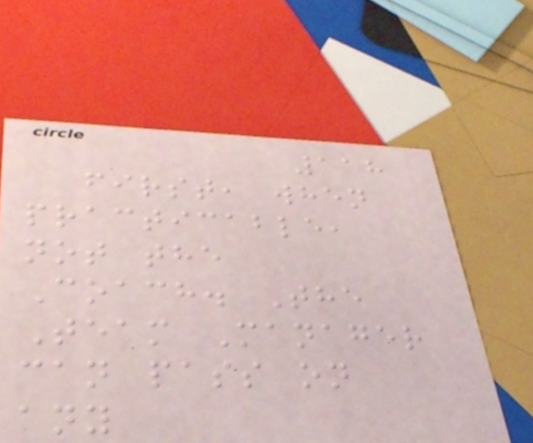118
first, when
practicable,
not the
Coach. The
Team Manager
can pass on
any
